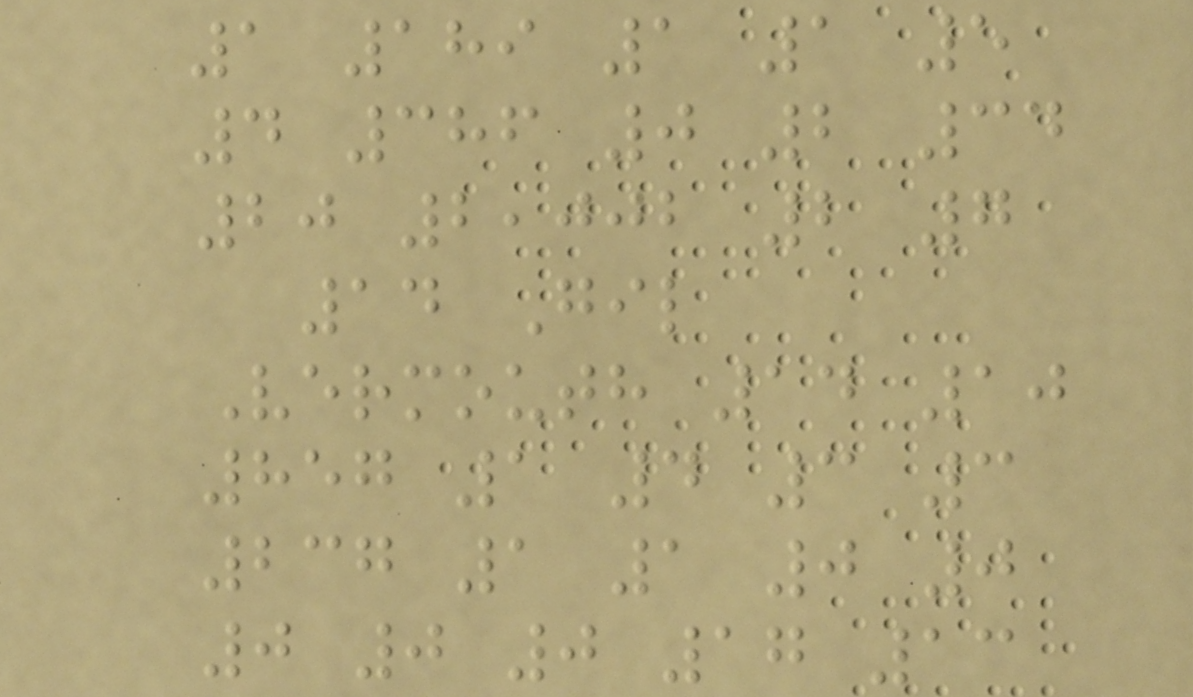1 189 1 1 5
4 386 0 2 34
20 2,002 2 7
14 Gil
Vermouth 14 10
857 1 4 3 3
237 1 1 0 0
0 0 0 17 13
